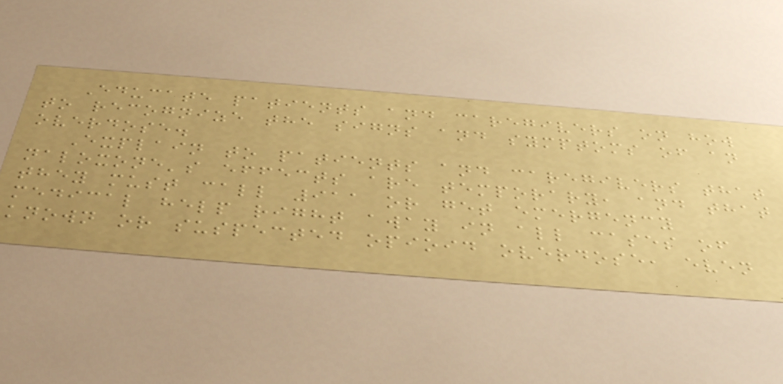Educate patients and caregivers on how
to recognize the signs and symptoms of an
overdose.
Explain to patients and caregivers that
naloxone's effects are temporary, and that
they must call 911 or get emergency
medical help right away in all cases of
known or suspected opioid overdose, even
